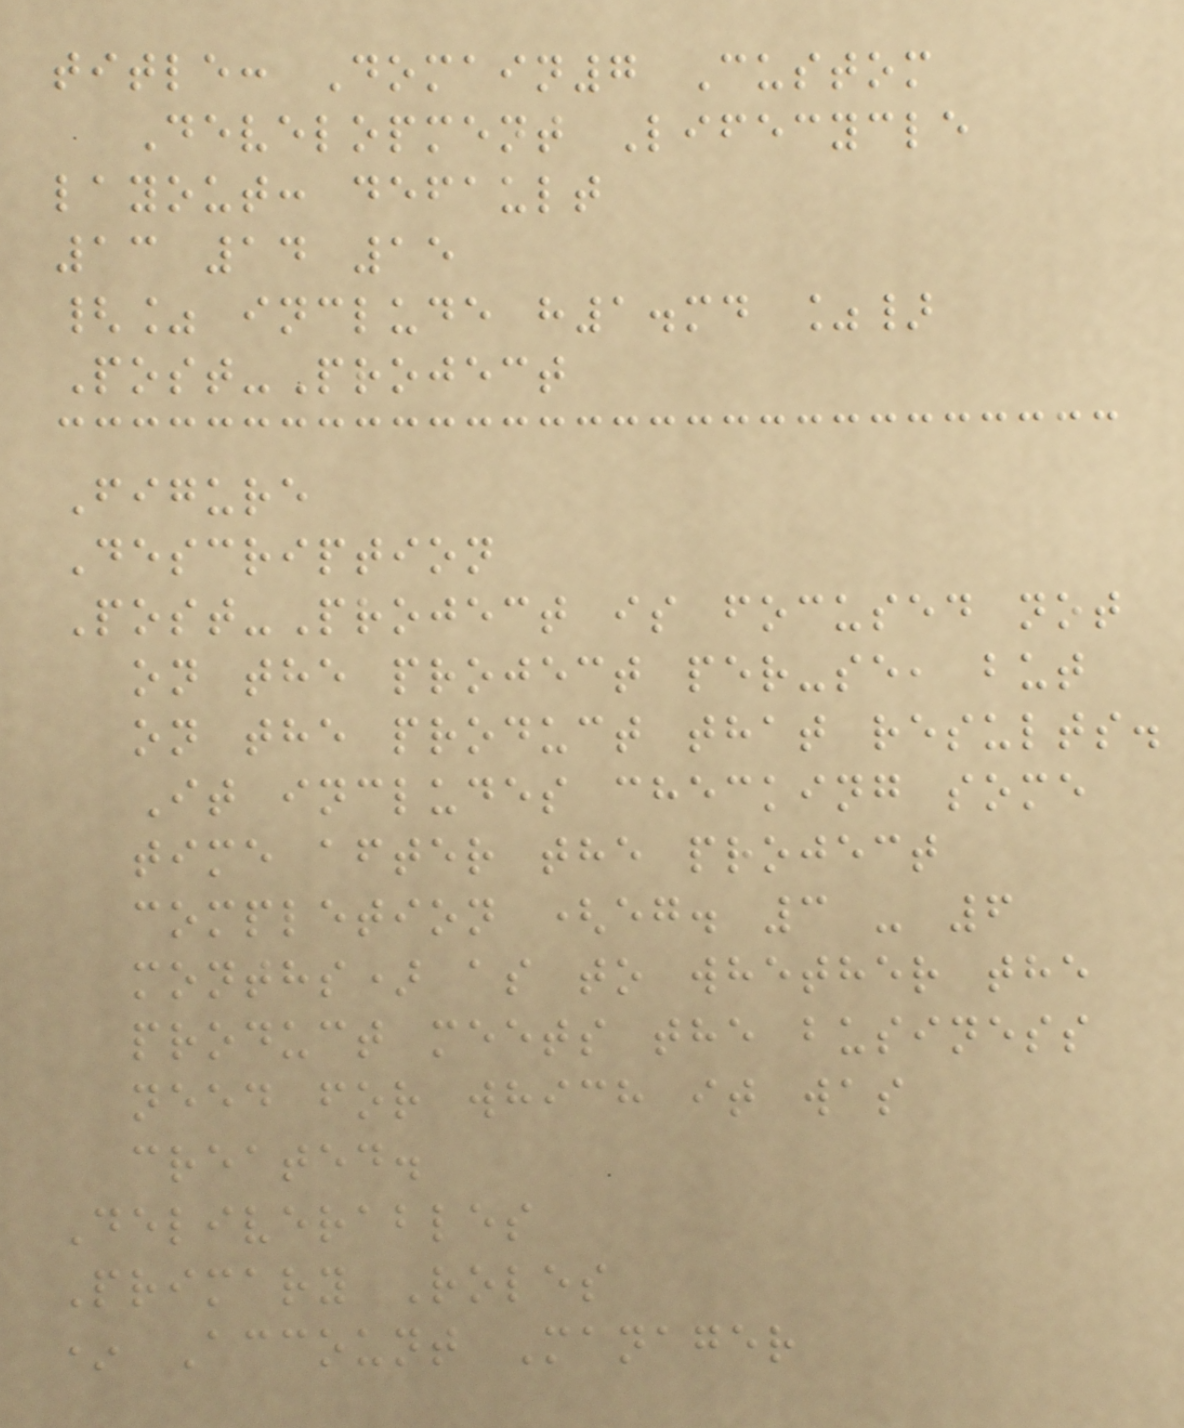title: Domain7 Custom
Development Lifecycle
layout: default
13 14 15
{% include h1.md %}
Post-Project
Figure
Description
Post-Project is focused not
on the project per-se, but
on the product that results.
It includes checking some
time after the project
completion (eg. 3 - 6
months) as to whether the
product meets the business
need for which it was
created.
Deliverables
Primary Roles
* Account Manager
